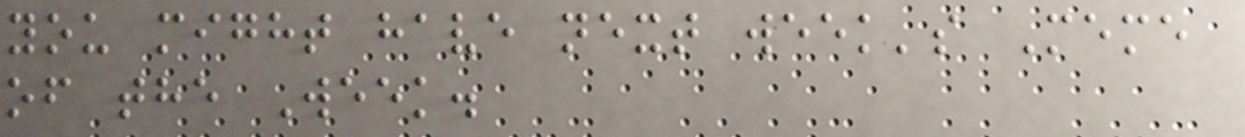you might have next week's Meme
of the Week.
